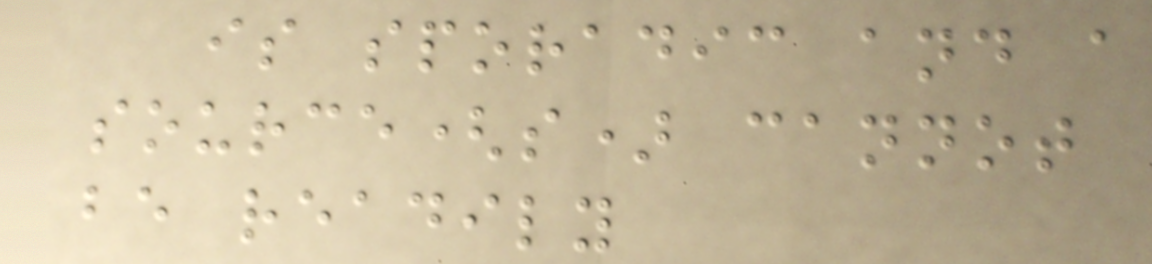is sporadic and a
source(s) cannot
be readily
